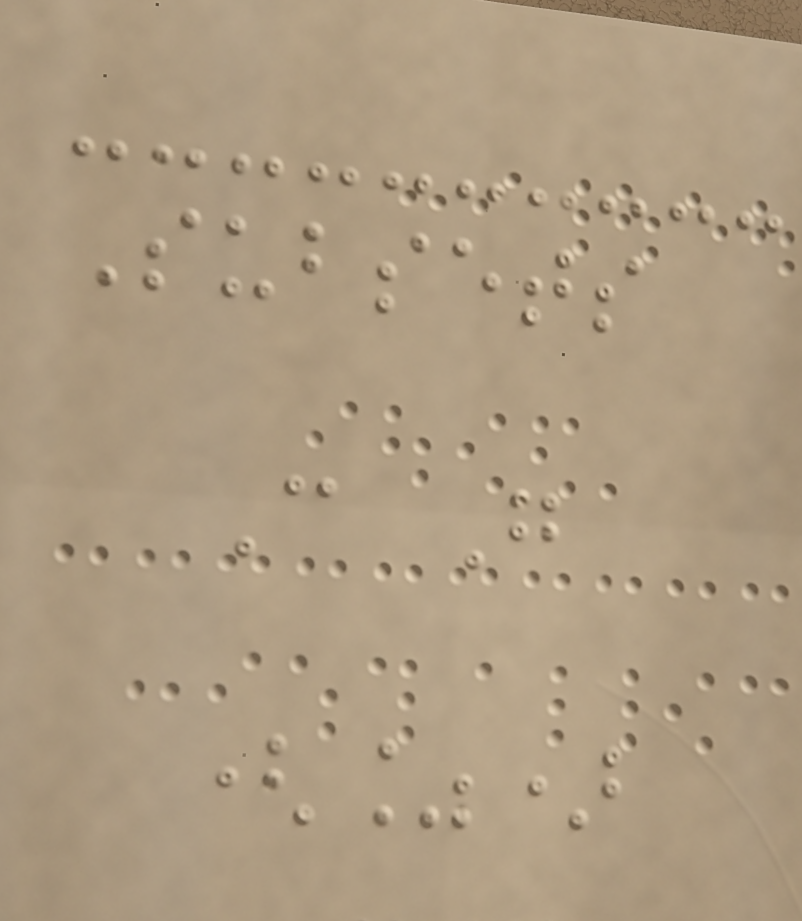Subsets
C G
(%)
